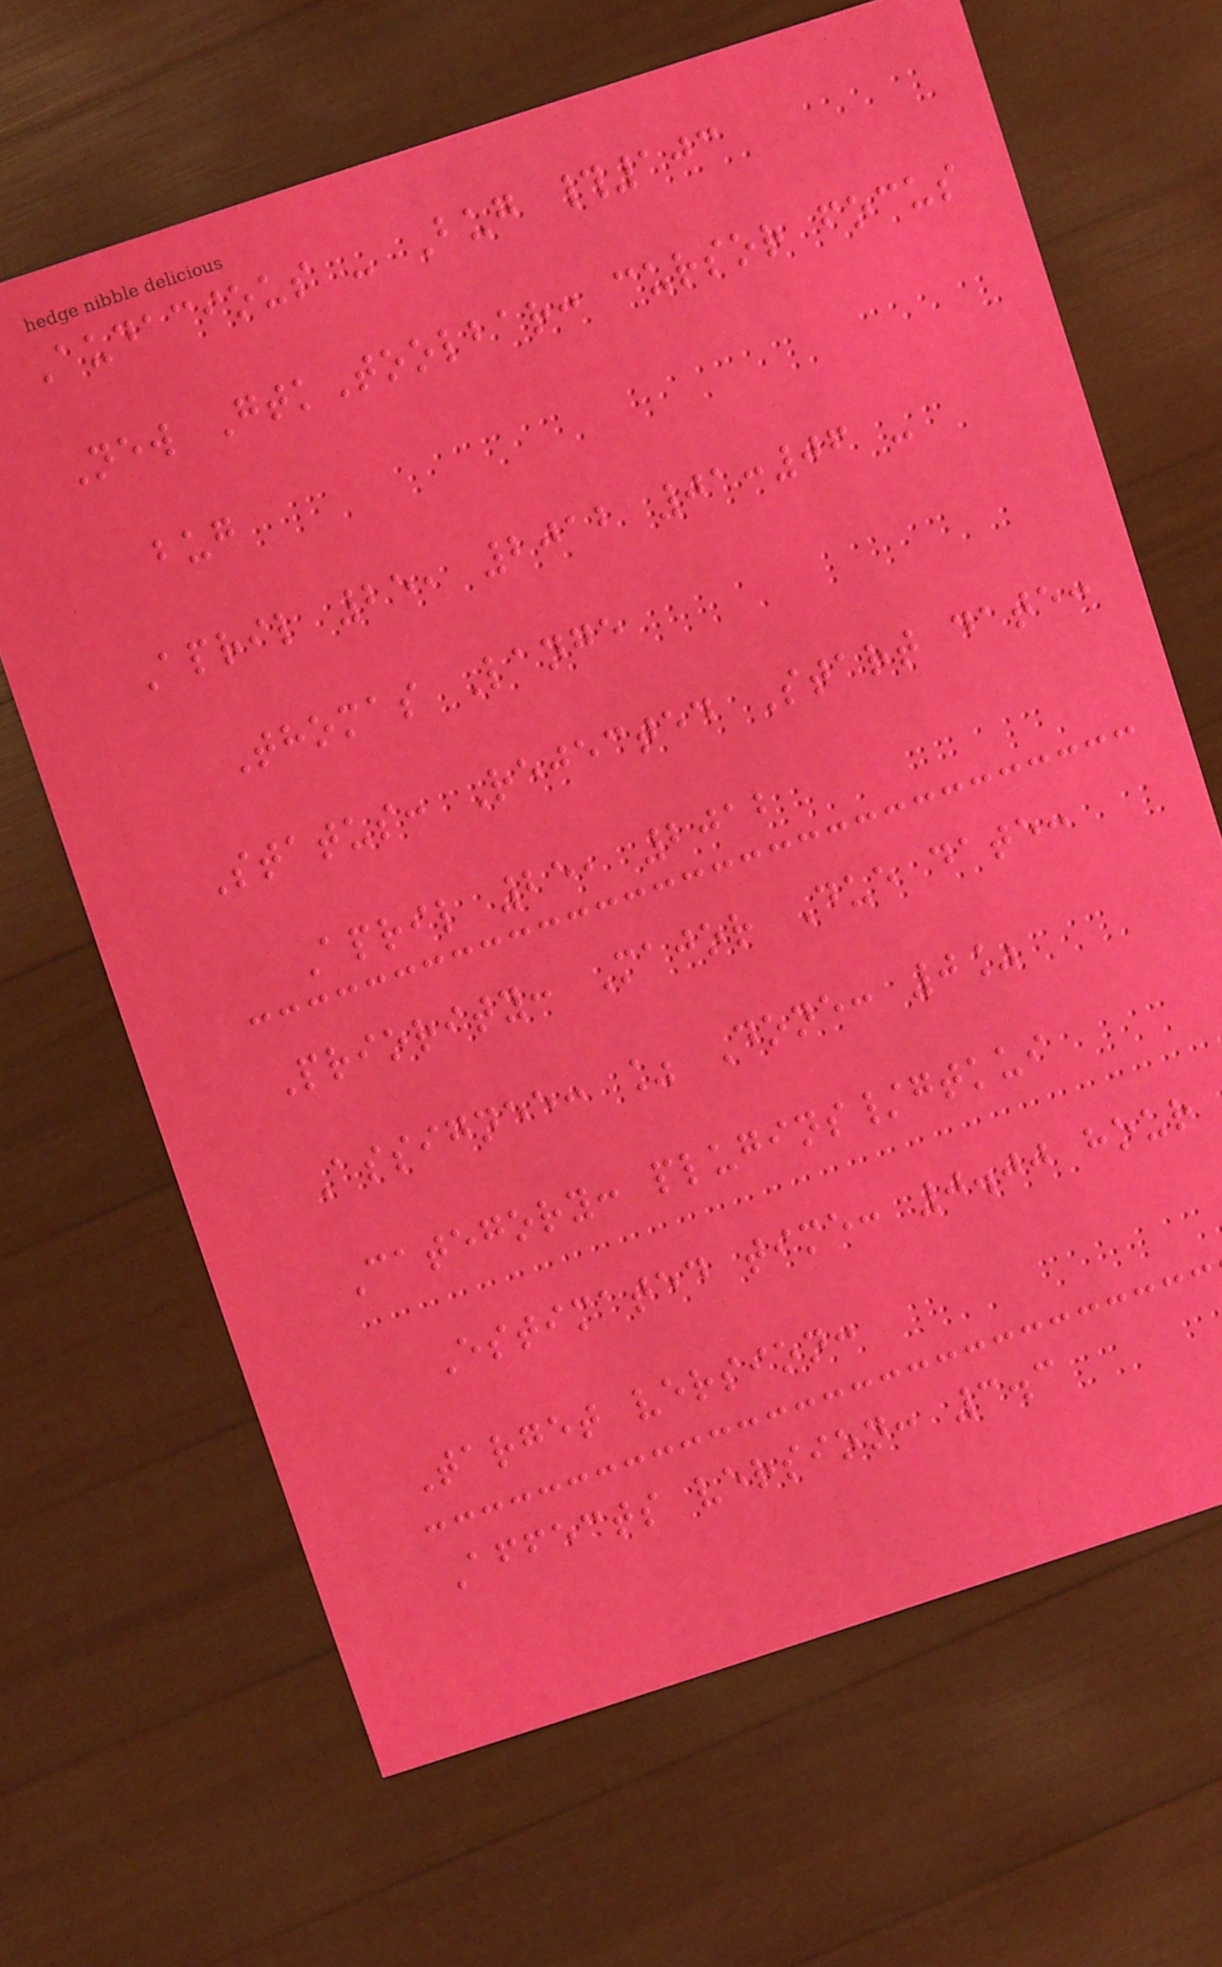Audacious - Bug #103
New GtkToolbar: cursor focus
bug
April 25, 2012 01:06 -
Thomas Lange
Status: Rejected Start date:
April 25, 2012
Priority: Major Due date:
Assignee: % Done: 0%
Category: plugins/gtkui
Estimated time: 0.00 hour
Target version:
Affects version: 3.3
